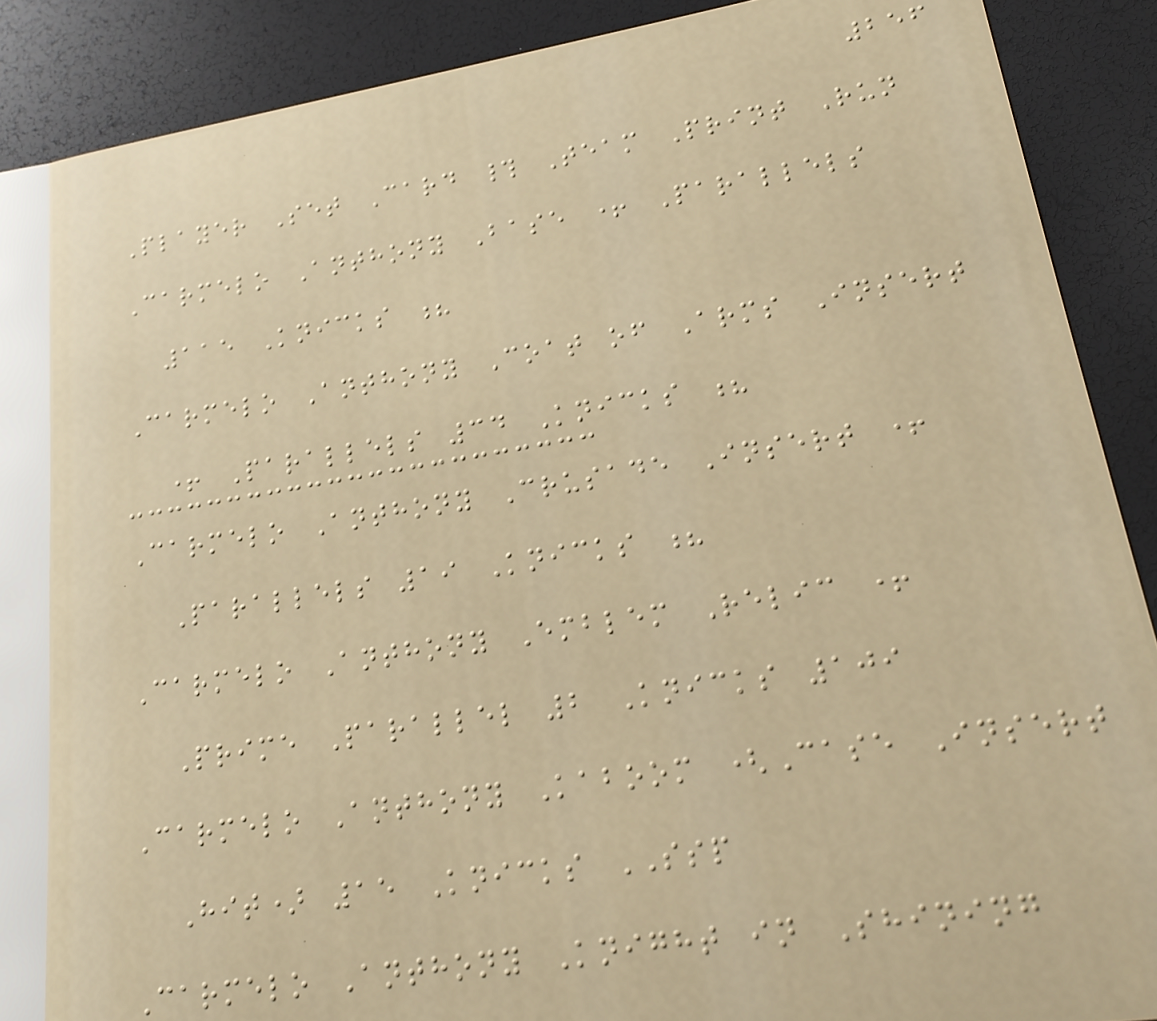256
Player Set Card # Team Print Run
Carmelo Anthony Base + Parallels
115 Knicks ?
Carmelo Anthony Coat of Arms Insert
+ Parallels 34 Knicks ?
Carmelo Anthony Crusade Insert +
Parallels 19 Knicks ?
Carmelo Anthony Emblem Relic +
Prime Parallel 2 Knicks 109
Carmelo Anthony Kaboom (Case Insert
Hit) 15 Knicks SSP
Carmelo Anthony Knight in Shining
